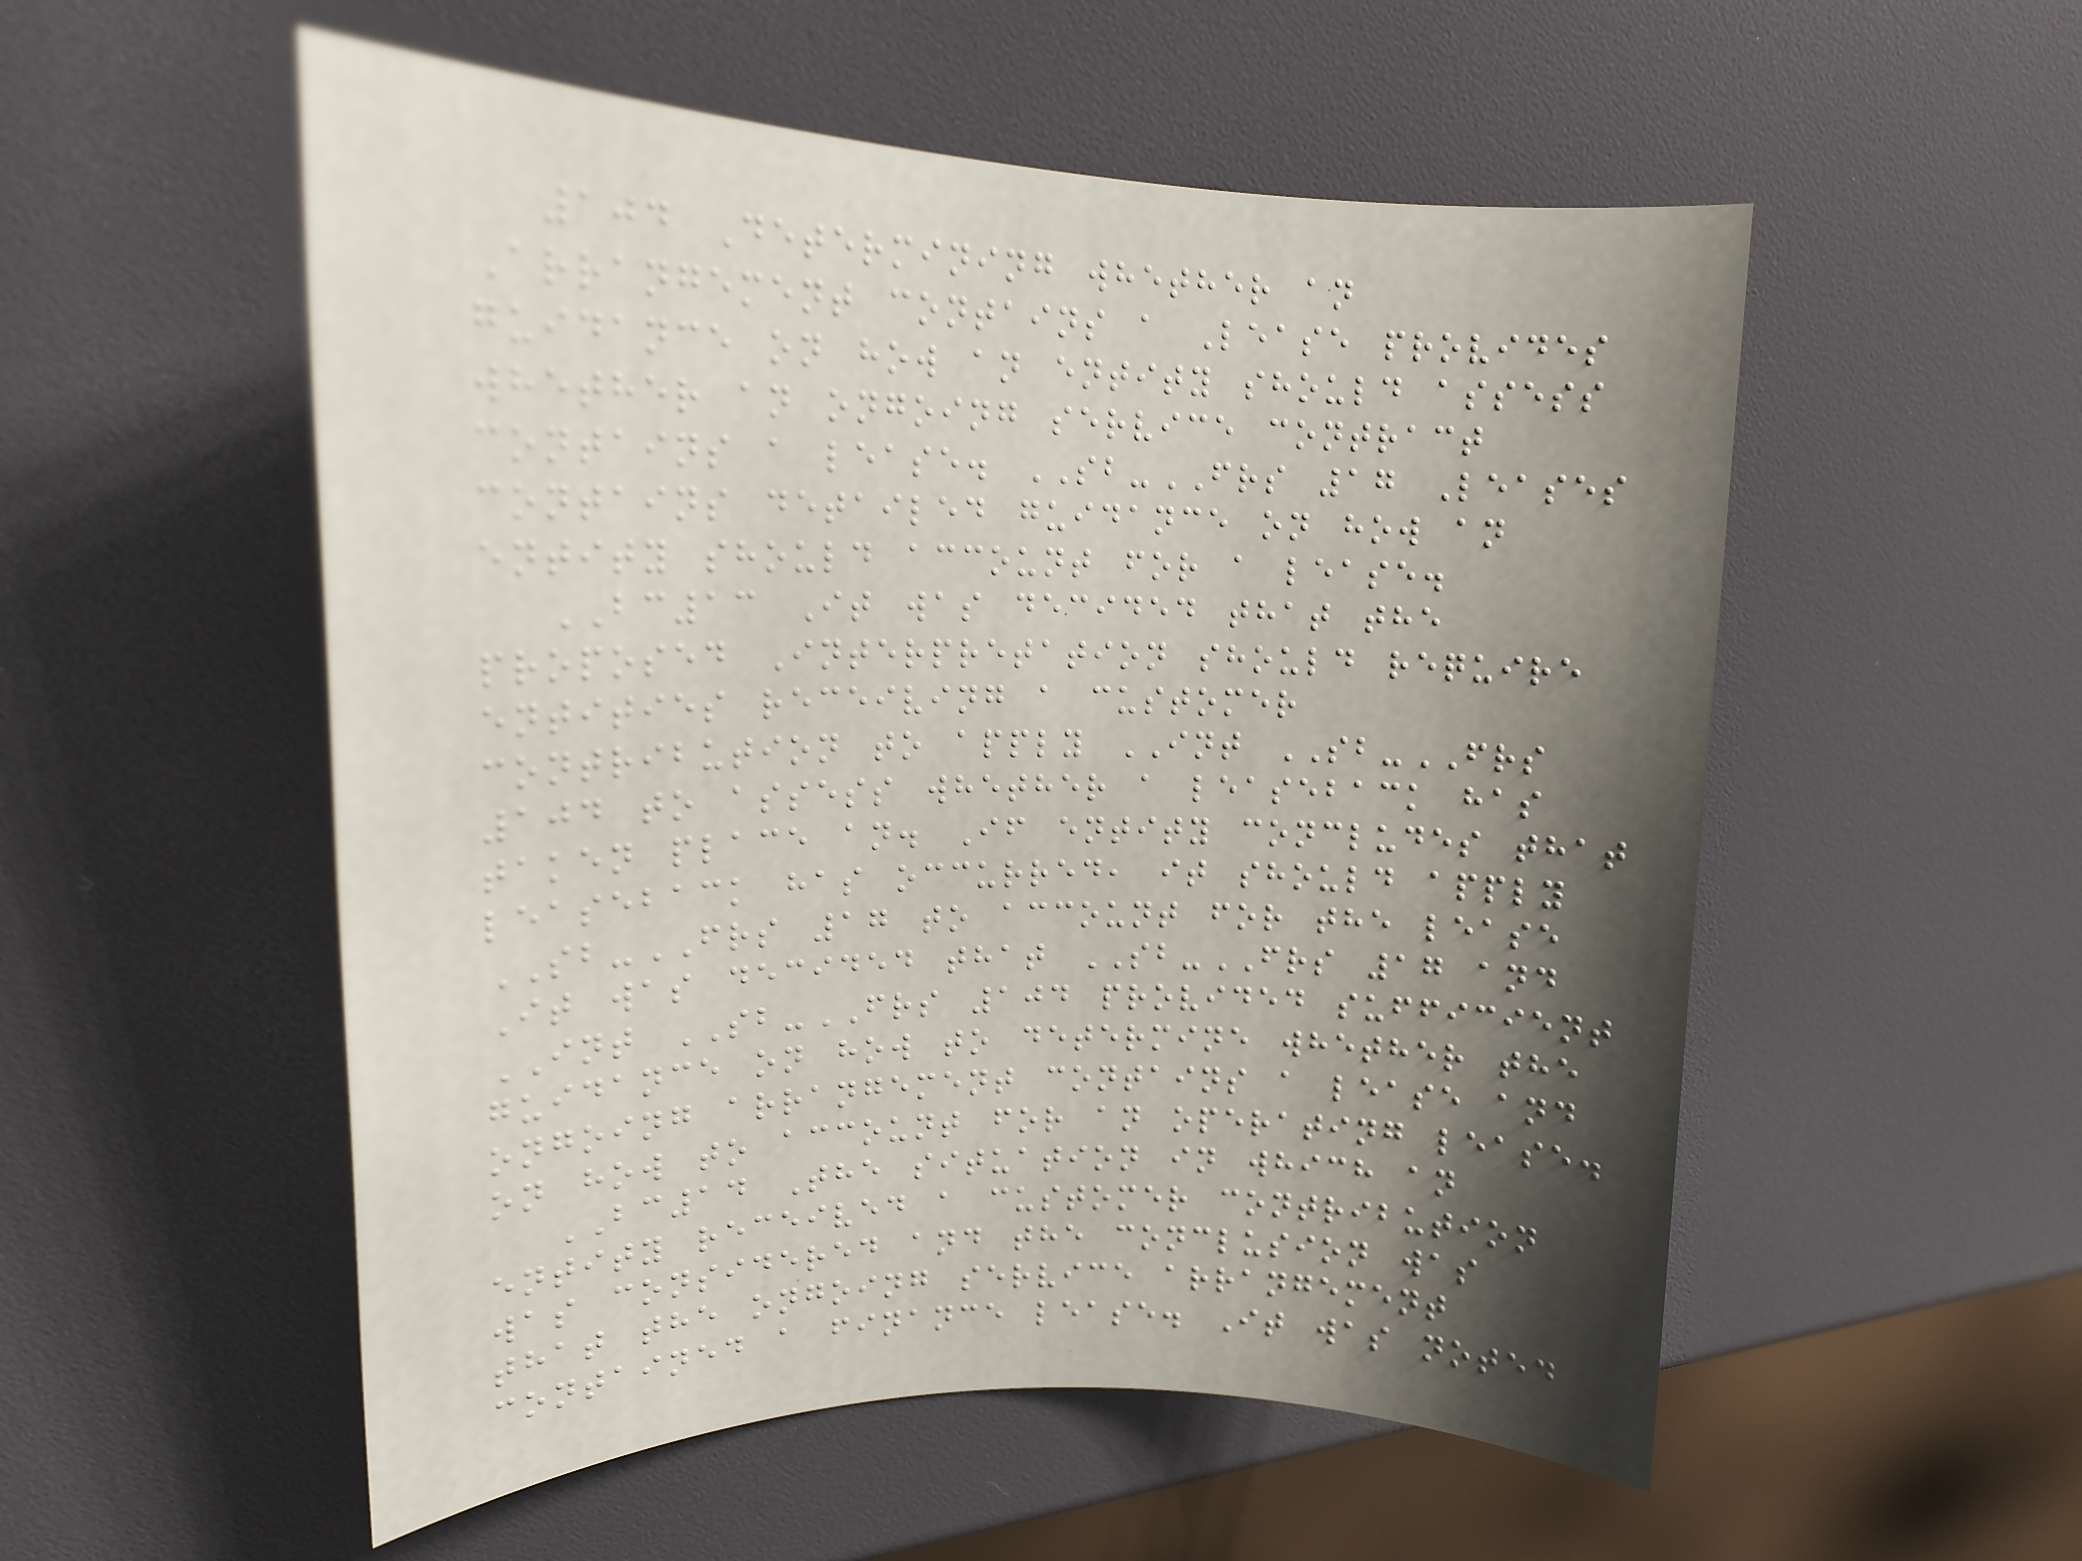104 Determining whether an
Arrangement contains a Lease provides
guidance on how an entity should assess
whether an ongoing service contract
contains a lease. SB-FRS 17 Leases
contains detailed guidance on how an
entity should account for a lease.
BC13 It was decided that the
proposed Interpretation should require
entities receiving a customer
contribution to apply INT SB-FRS
104 to assess whether a leaseback has
taken place an. If entity concludes that
leaseback has occurred, it should apply
SB-FRS 17 to account for the lease
It was decided that SB-FRS 17 and
INT SB-FRS 104 provided sufficient
guidance on how to determine whether the
ongoing arrangement contains a lease and
on how to account for an operating lease.
BC14 The situation in which an
entity received a customer contribution
was considered and the conclusion was
that the ongoing service arrangement
contained a finance lease. It was noted
